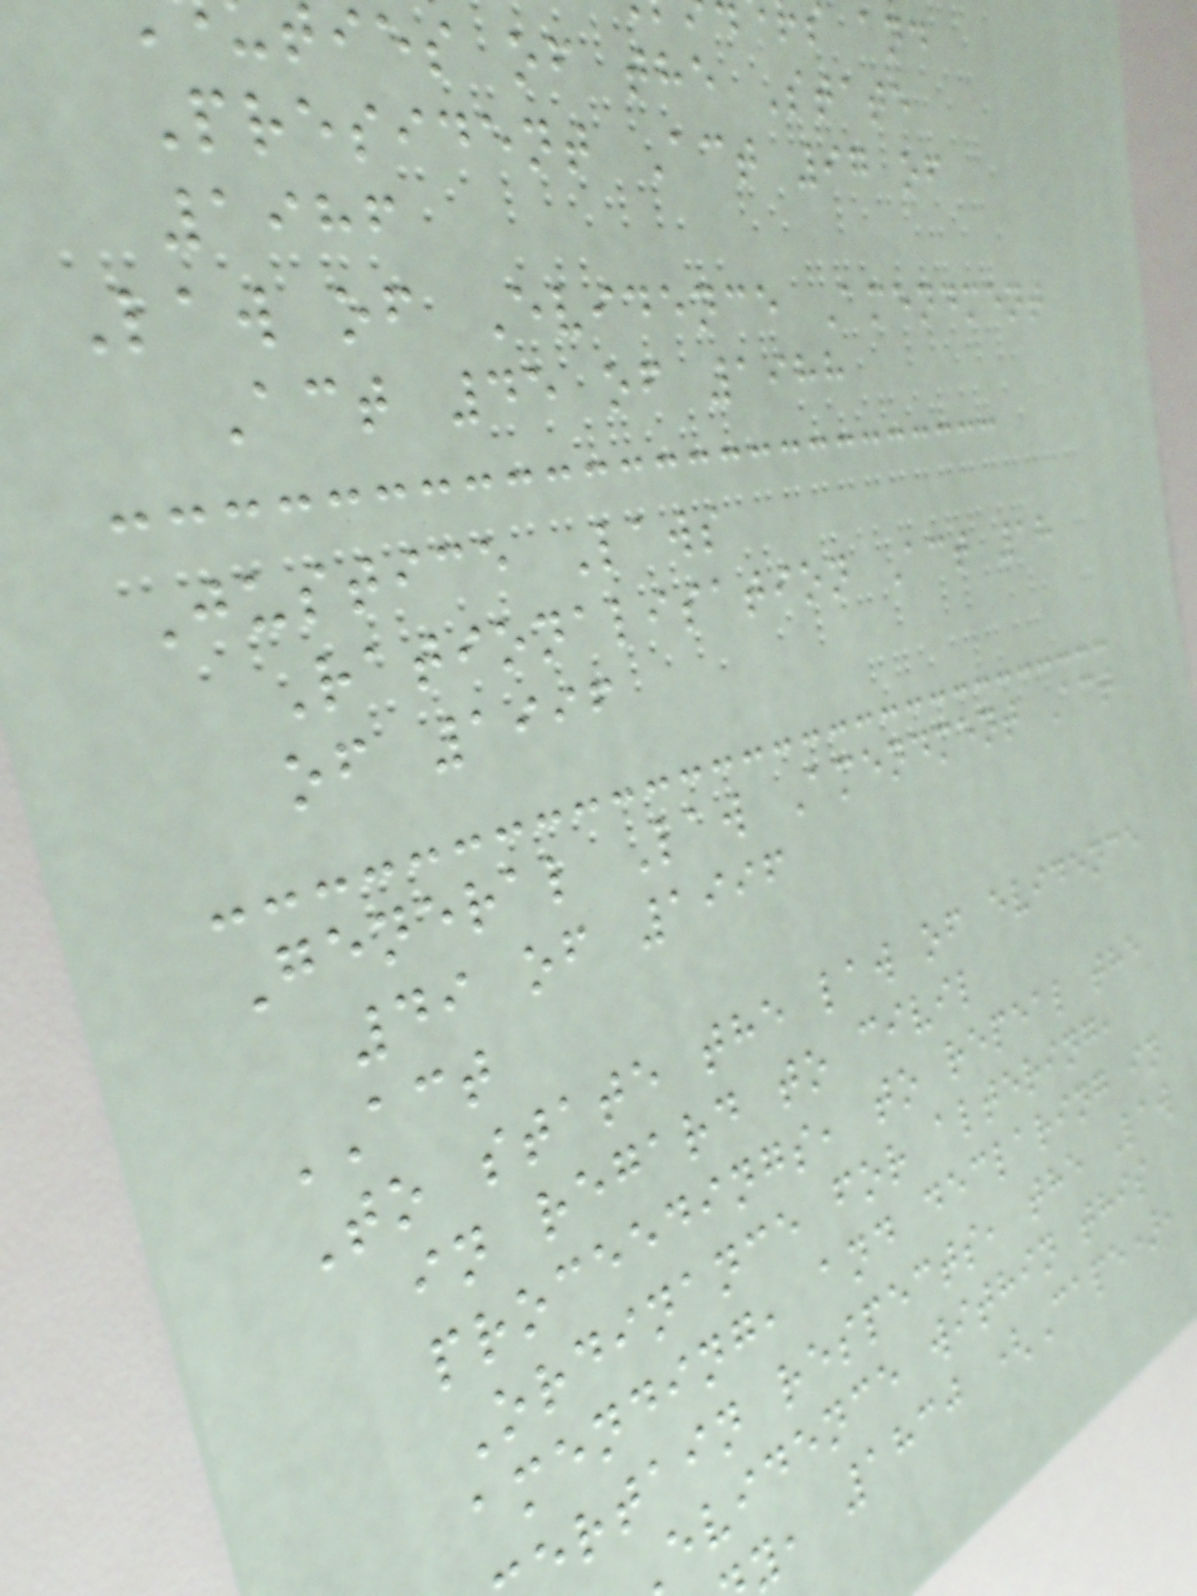ies of the State
President Act 97 of
1986
Law of Evidence Amendment
Act 45 of 1988
Justice Laws
Rationalisation Act 18
of 1996
General Law Amendment Act
49 of 1996
ACT
To state the law of evidence
in regard to civil
proceedings, to repeal the
Ordinance for altering,
amending, and declaring in
ertain respects, the Law
evidence within this
y, 1830 (Cape),
